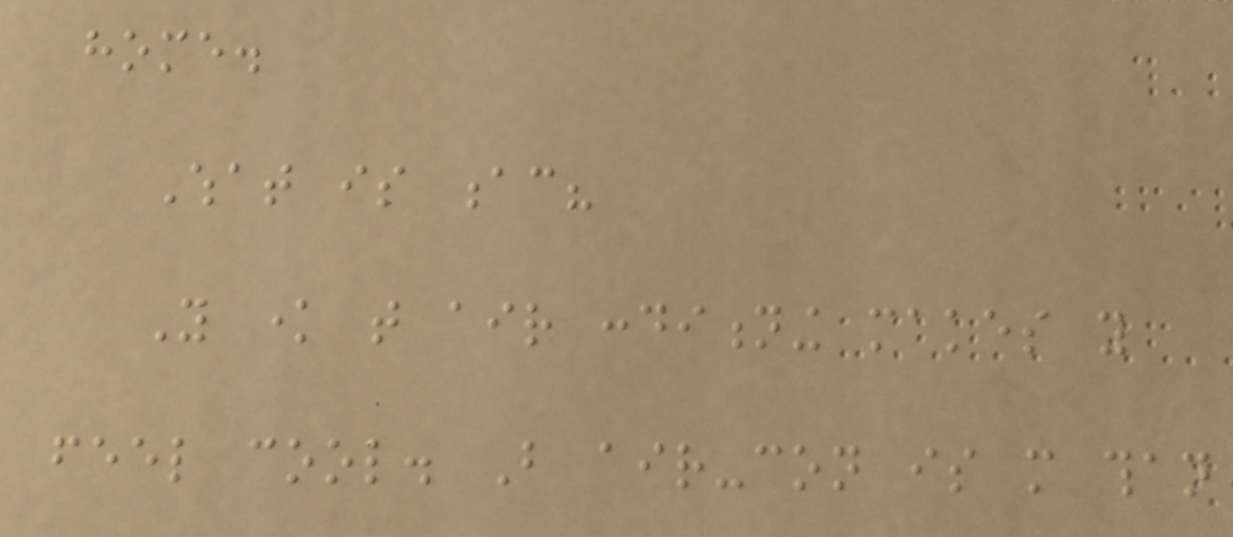home.
What is ac?
You know that air conditioning makes you
feel cool. But air-con is more than
